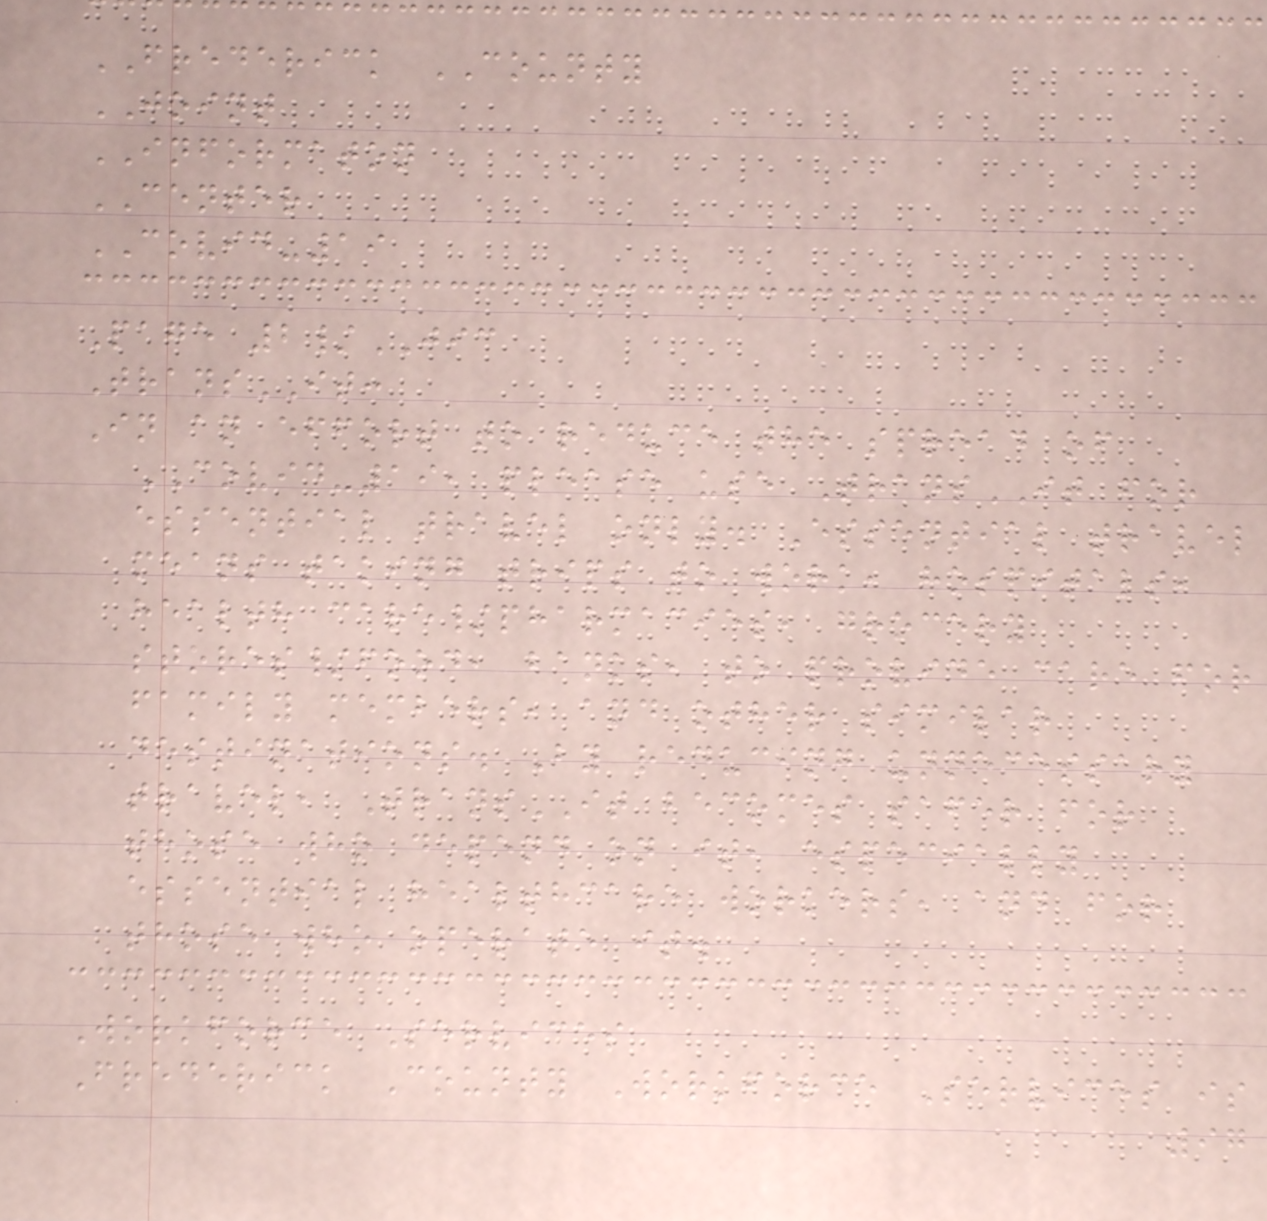FREDERICK COUNTY
JOINT
INFORMATON
CENTER
COVID-19
Page 2/JIC
TransIT:
In an effort to reduce the spread of
COVID-19, please use TransIT for
essential travel only. Essential travel
means taking trips to work, hospitals,
health care/pharmacies, grocery
stores/food, banks, to provide care for
family members, and other similar
destinations. By reducing unnecessary
travel, TransIT becomes safer for
those who depend on it, especially
essential healthcare workers, and for
those who operate it.
Workforce Services
Frederick County Workforce Services is
97
